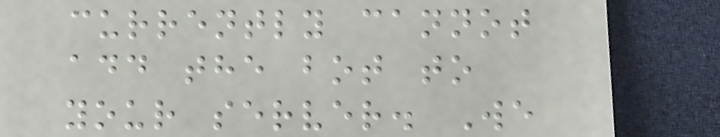currently cannot
add the bot to
your server. We
